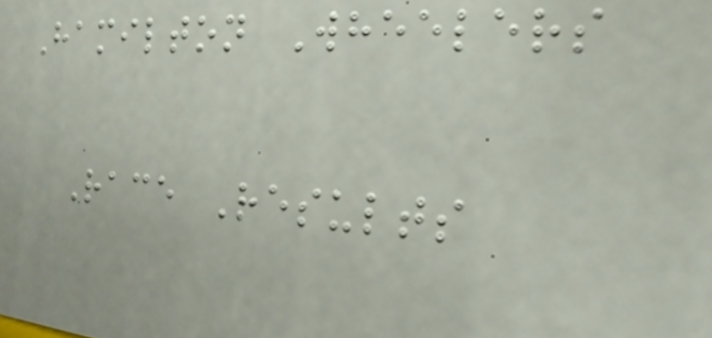Hamilton Wheelers
Race Results
